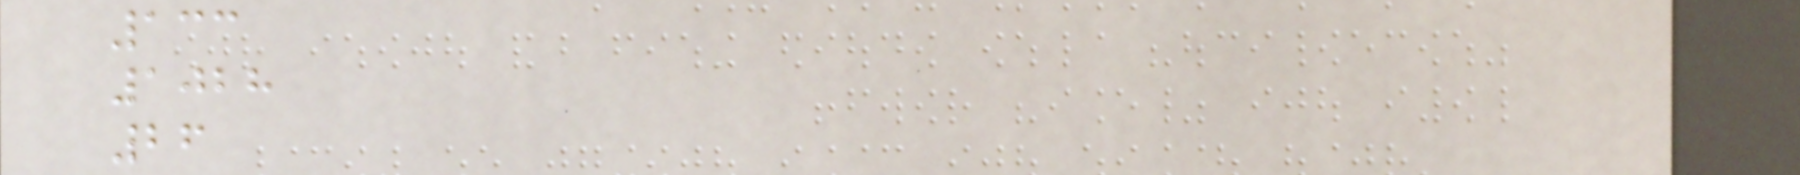133
1028
26
